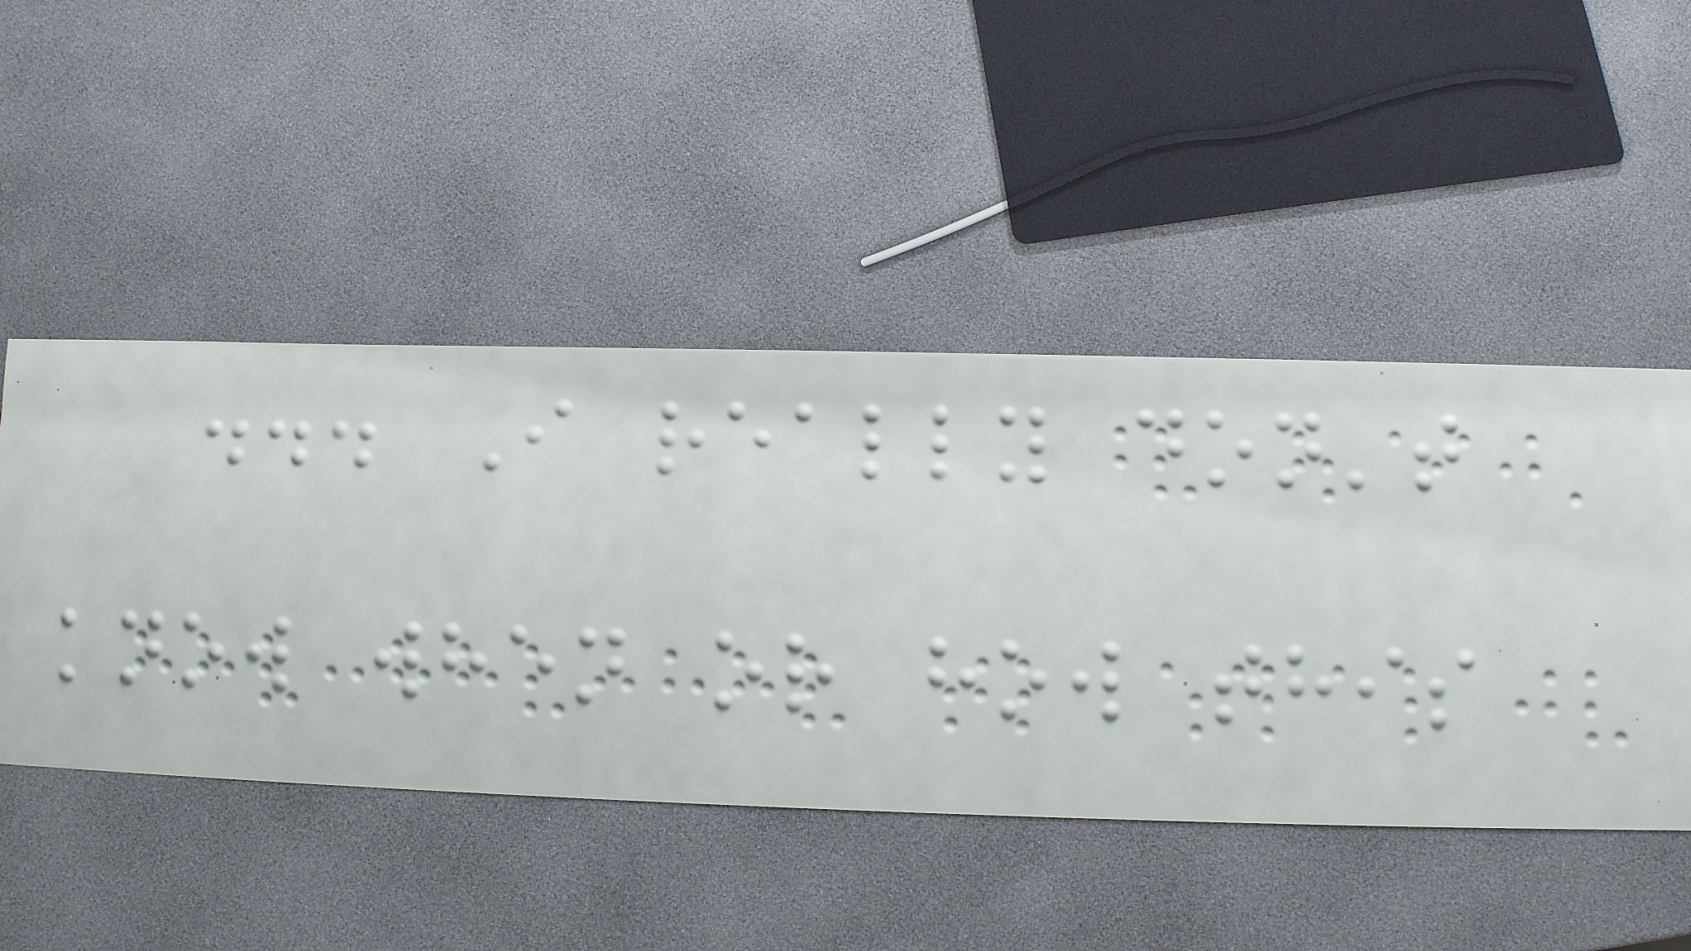... I really don't
know when or how this
